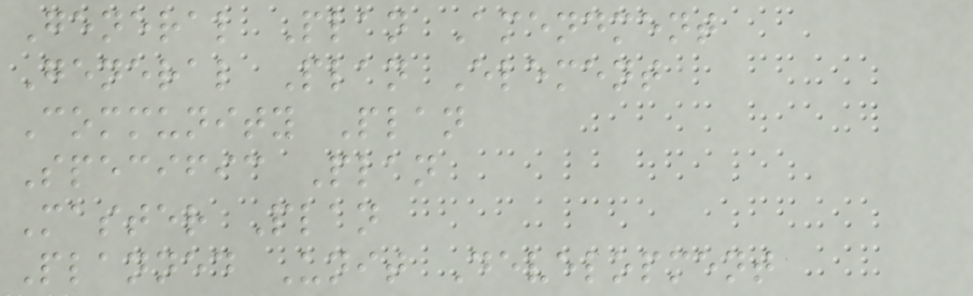General Plan Amendment
General Plan Element
Community Plan
Specific Plan
Master Plan
Planned Unit Development
